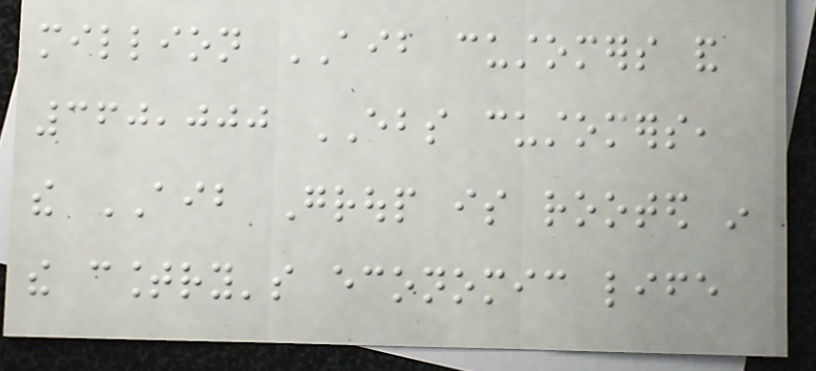million AIB customers and
360,000 EBS customers,
the AIB Group is rooted in
the country's economic life
